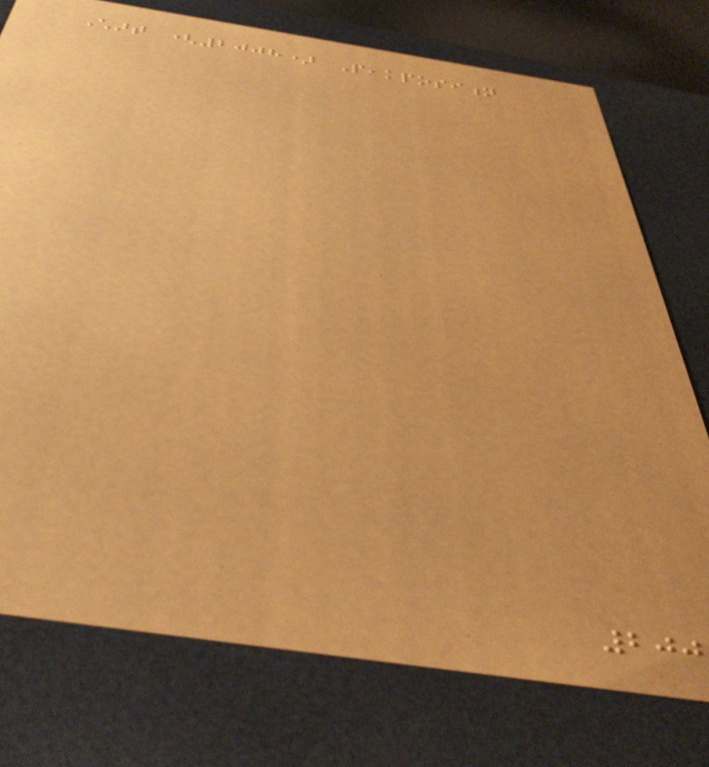Chart (2008) Peakposition
200
